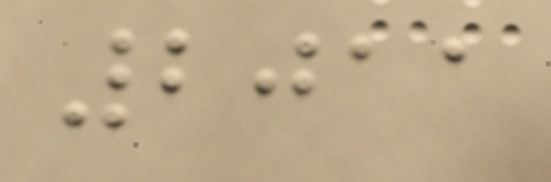2011
